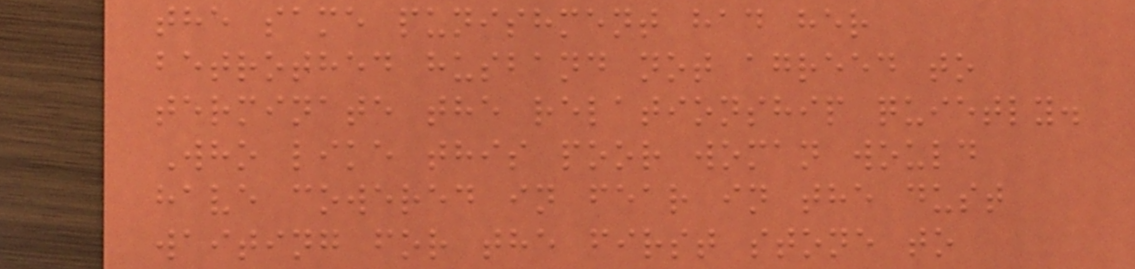the same punishment had her
betrothed husband not agreed to
terminate the relationship quietly.
Who like this poor woman would
have cowered in fear in the dust
waiting for the first stone to
